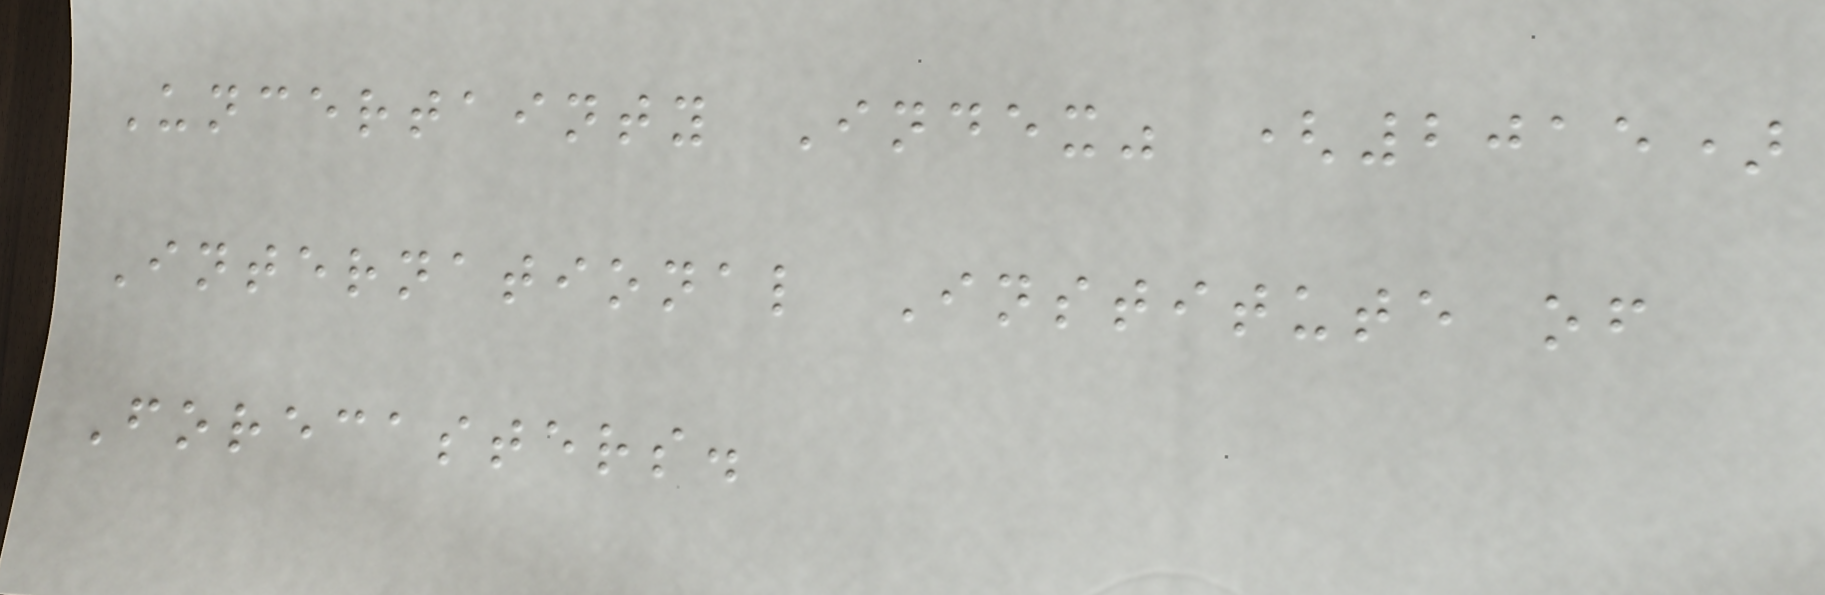Uncertainty Index" (2015)
International Institute of
Forecasters.
